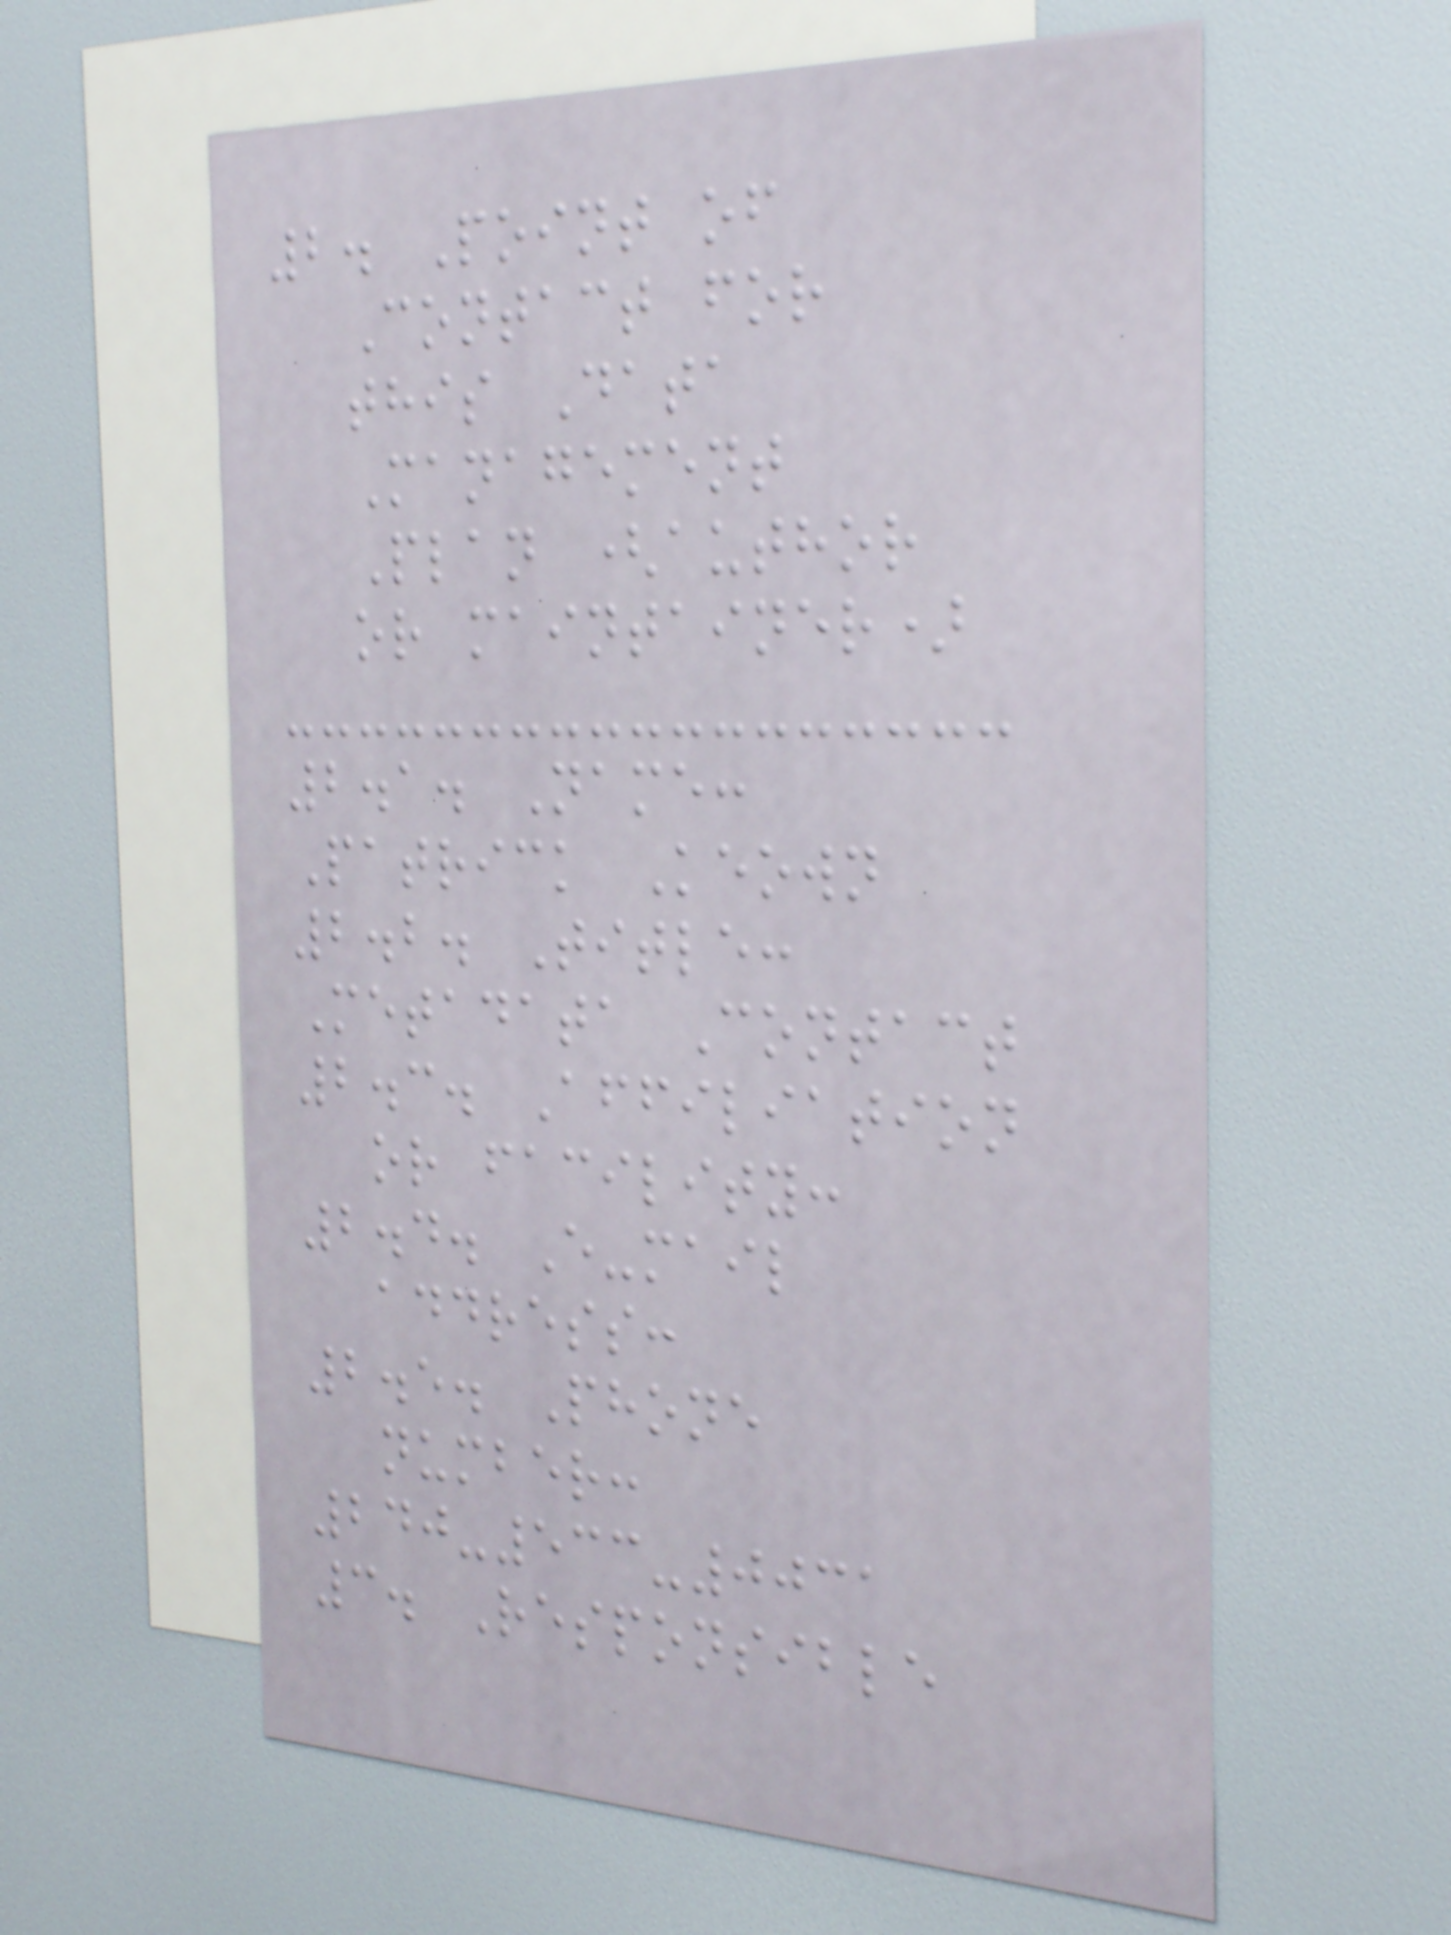2. Point of
Contact for
this Data
Management
Plan (author
or maintainer)
2.1. Name:
Patrick Keown
2.2. Title:
Metadata Contact
2.3. Affiliation
or facility:
2.4. E-mail
address:
2.5. Phone
number:
240-533-0031
3. Responsible
